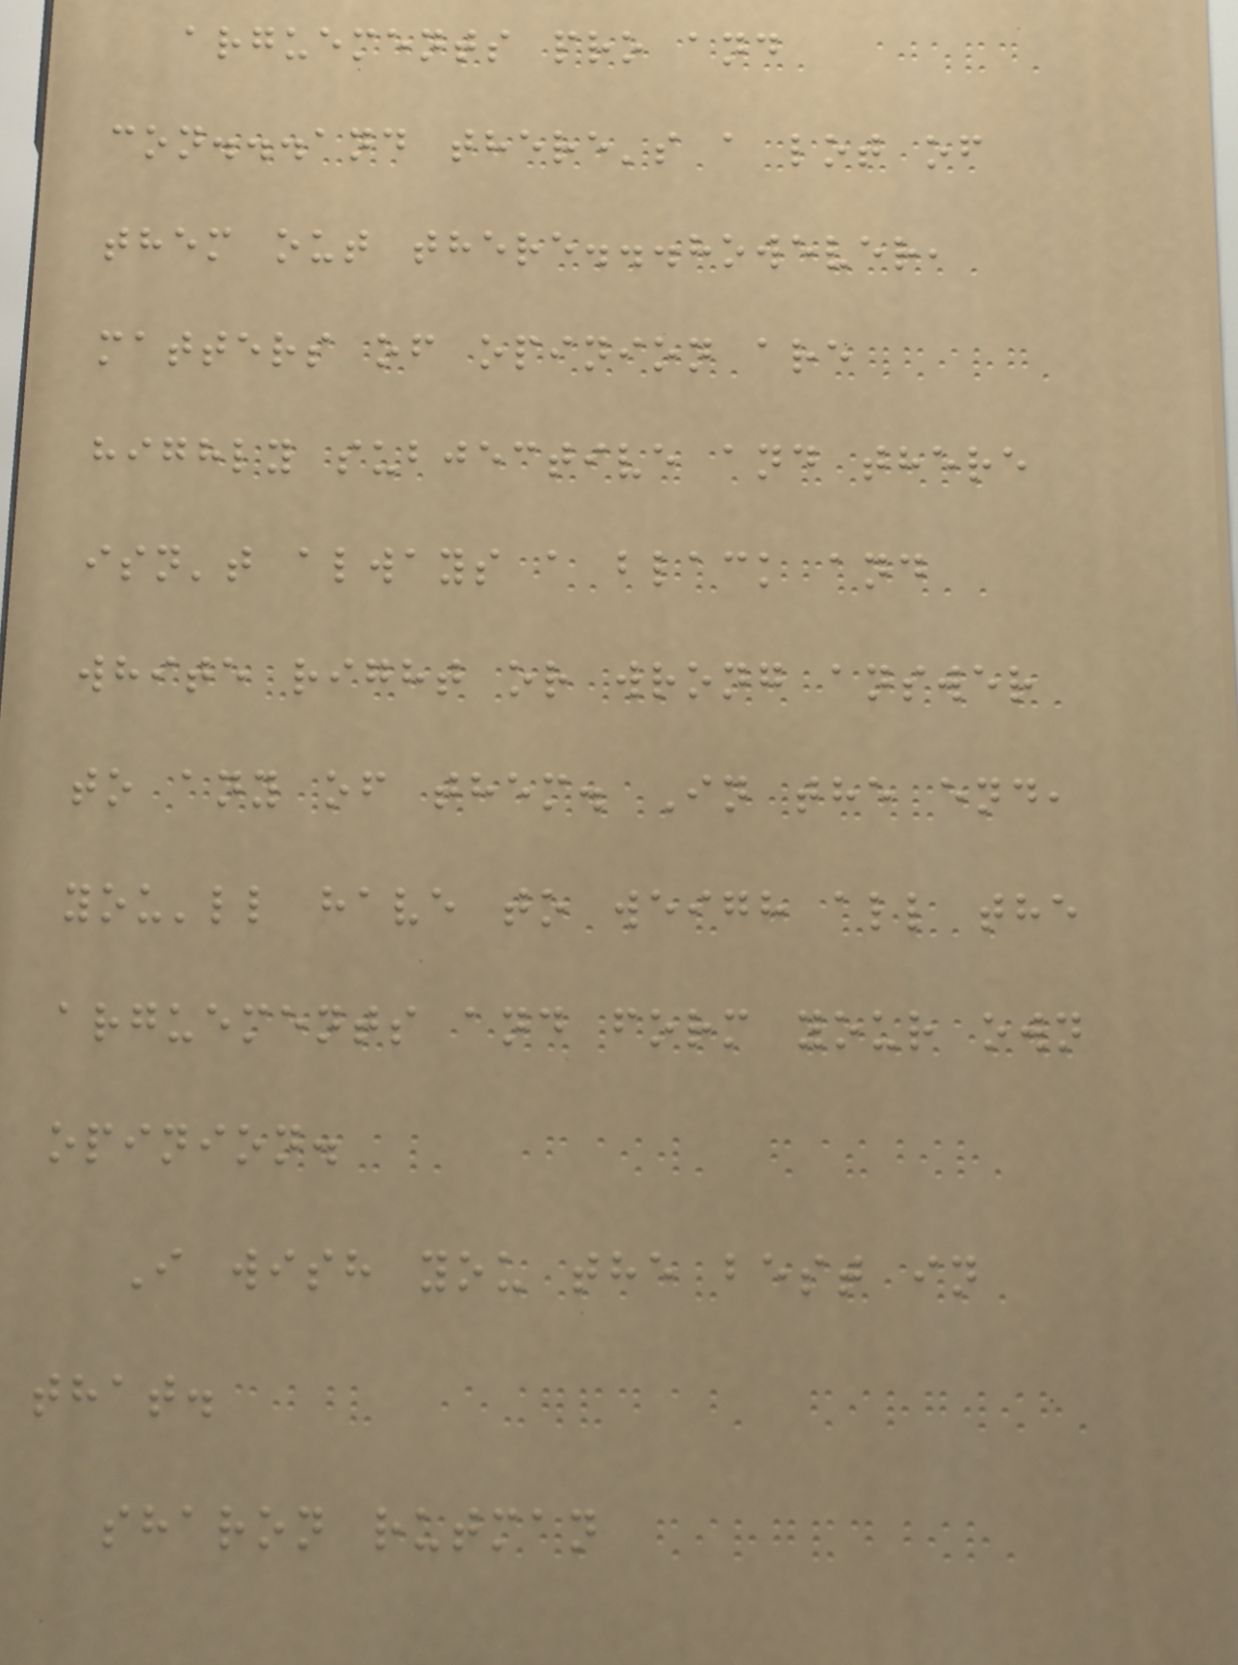arguements pro and
con...and there's a lot of
them out there...however,
matters of opinion are
highly subjective and there
isn't always a black and
white right or wrong answer
to any of them. In the end,
you'll have to weigh all the
arguements and form your own
opinion.
I wish you the best in
that.
sharon rutman
